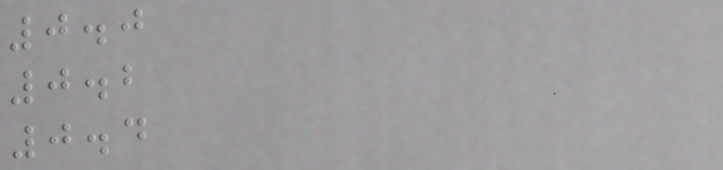0.0
0.2
0.4
